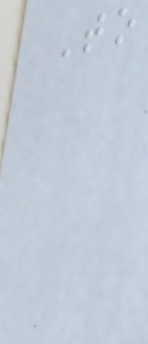To
